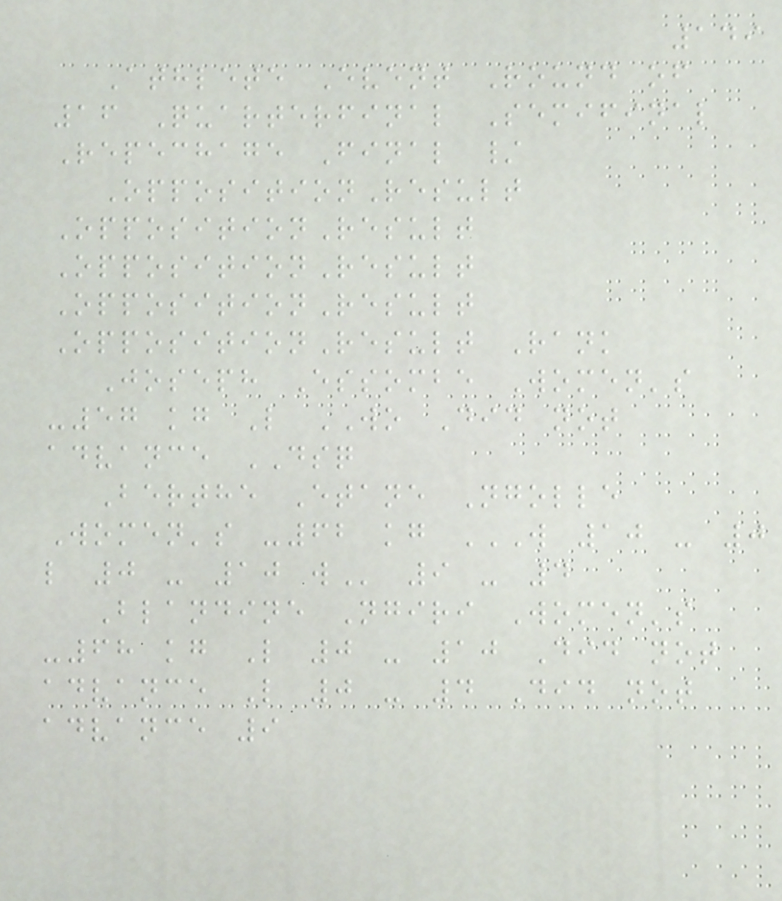149
Athlete Event Round of
16 Quarterfinal Semifinal
Repechage Final /
OppositionResult
OppositionResult
OppositionResult
OppositionResult
OppositionResult Rank
Joseph Essombe Women's
-57 kg L WO Did not
advance DSQ
Berthe Etane Ngolle
Women's -62 kg W 10 - 0
L 0 - 10 W 9 - 4
Blandine Ngiri Women's
-68 kg L 0 - 10 Did not
advance L 0 - 4 Did not
advance 9
